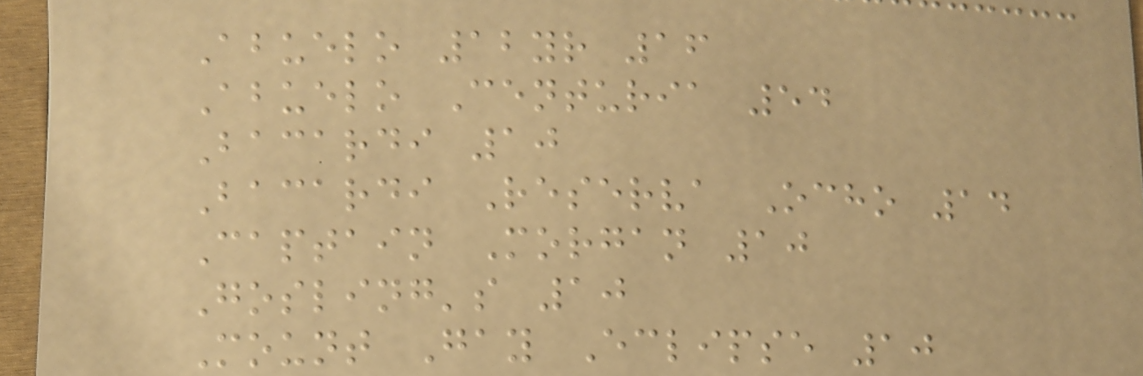Abuelo 12yr 16
Abuelo Centuria 54
Bacardi 10
Bacardi Reserva Ocho 14
Captain Morgan 10
Gosling's 10
Mount Gay Eclipse 10
